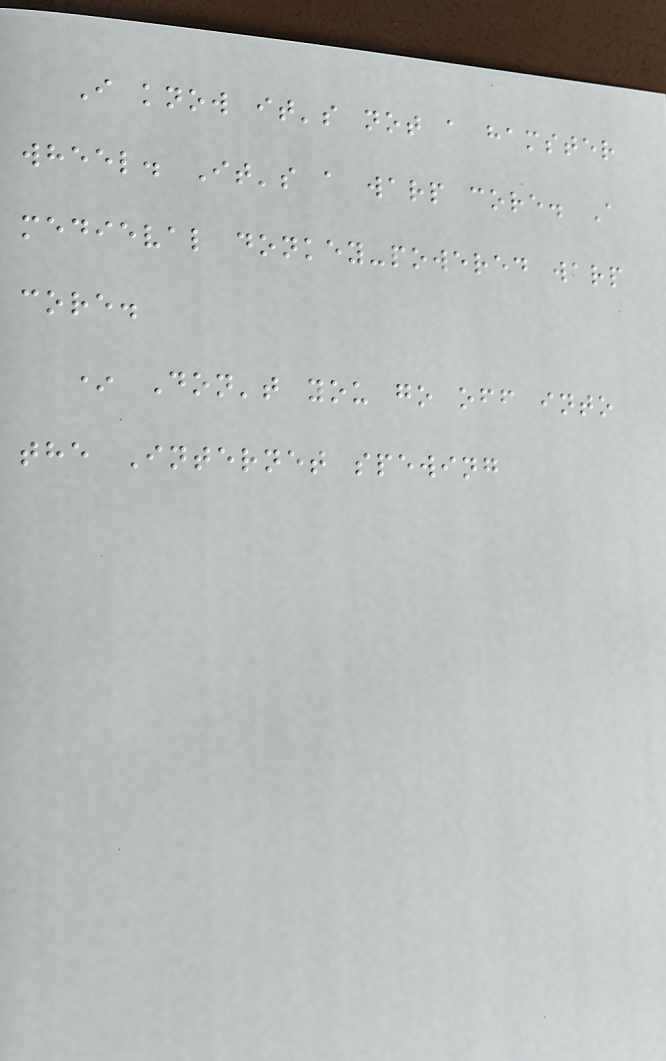I know it's not a hamster
wheel. It's a warp core. A
medieval donkey-powered warp
core.
* Don't you go off into
the Internet spewing
